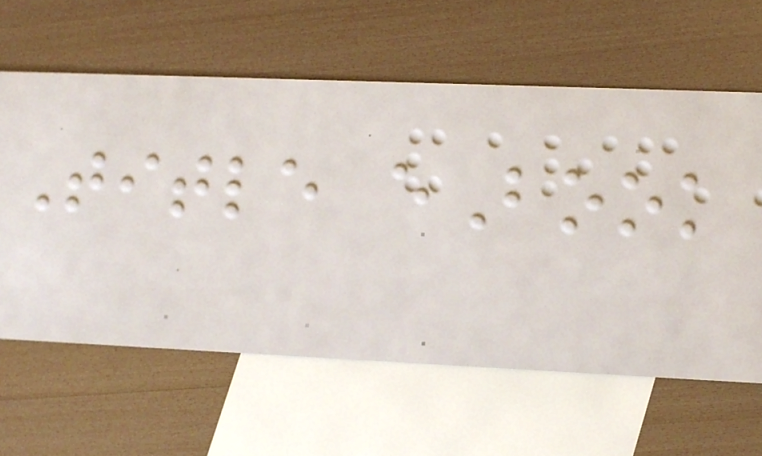Title eBook
